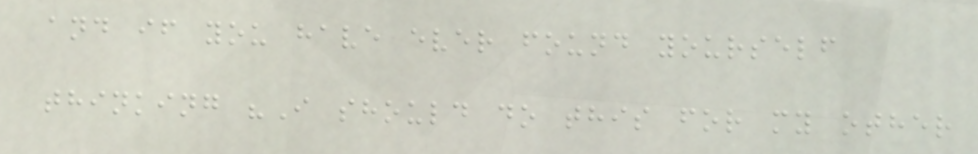and if you have ever found yourself
thinking "I should do this for my other
